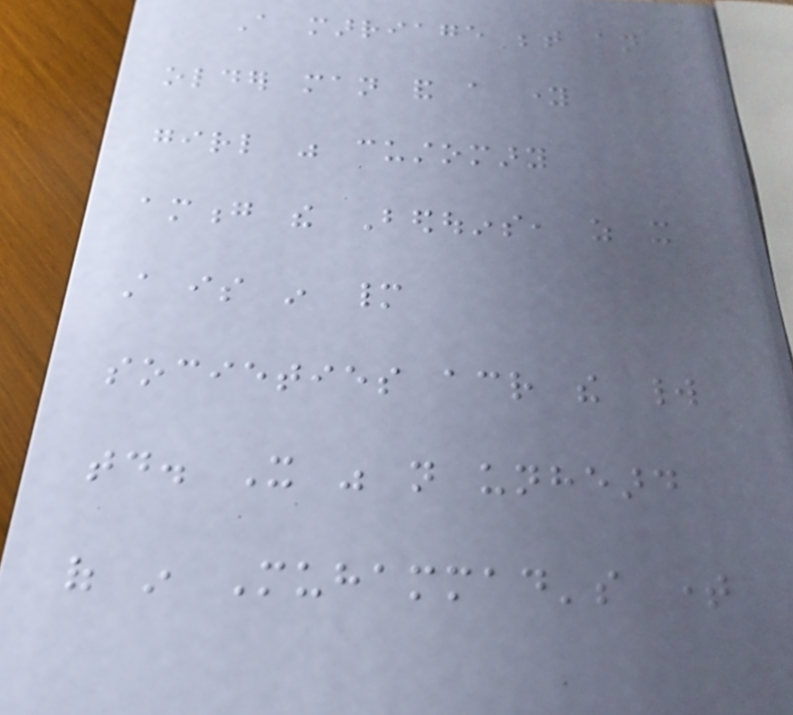A marriage between an
older man and a young
girl was customary
among the Bedouins, as it
still is in many
societies across the world
today. It was not unheard
of in Muhammad's time
